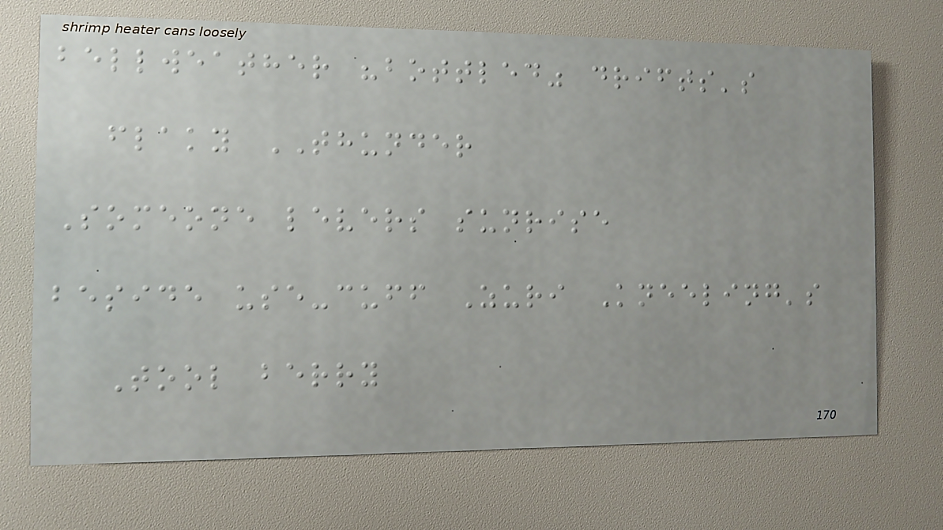bellweather "bottled" drifts's
flaky THUNDER
Someone levers sunrise
beside use-cuff Zuri Kneeling's
Tool berry
